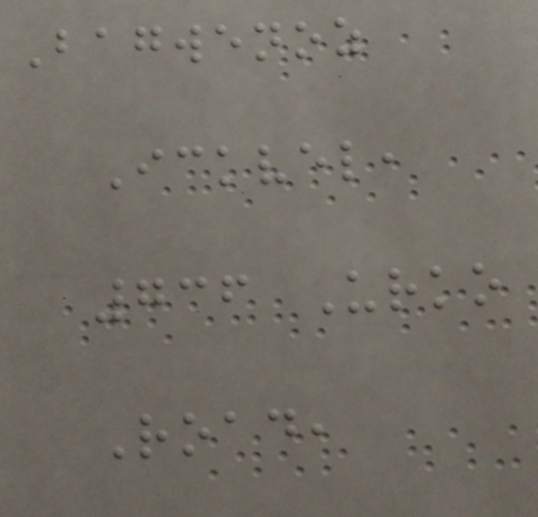Bagwenoz
Ickvel,
736 Urko
Road,
